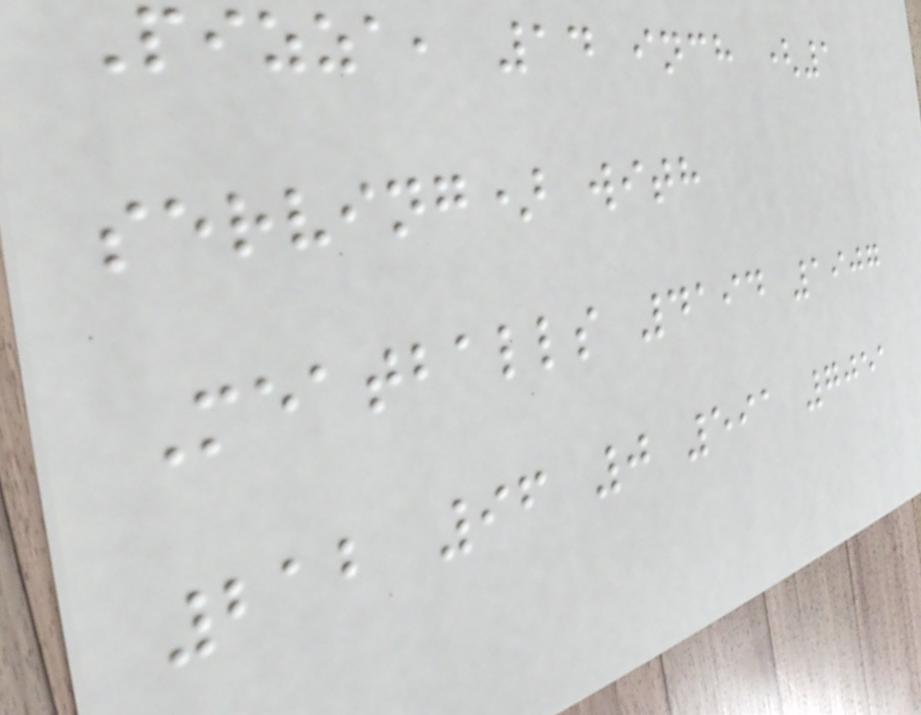Pizza, 14 inch (1
serving) with
Meatballs 4194 1907
212 96 0 591 7051
